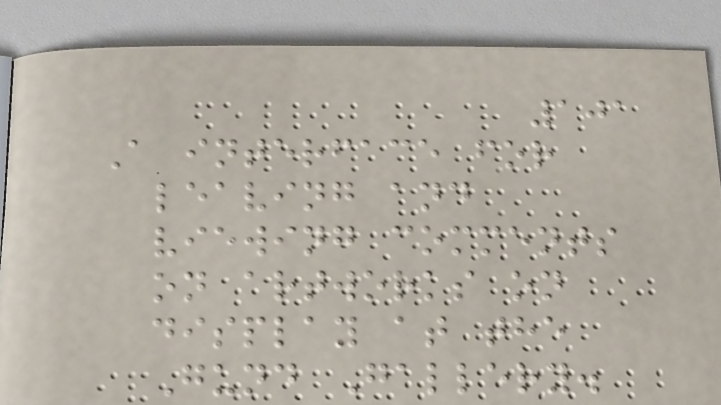101
A interface for
leaving and
viewing comments
on artworks on
display at the
Gund Gallery.
